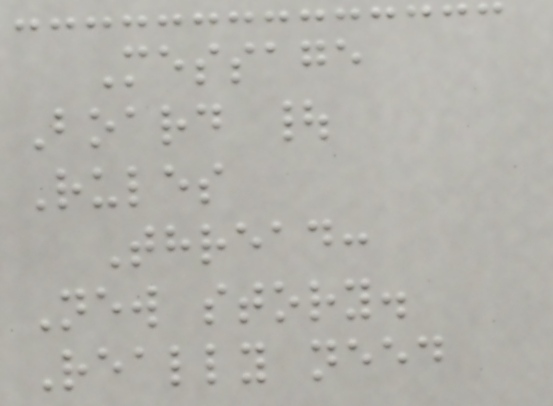Message
Board |
Rules
Thread:
New story.
Really need
